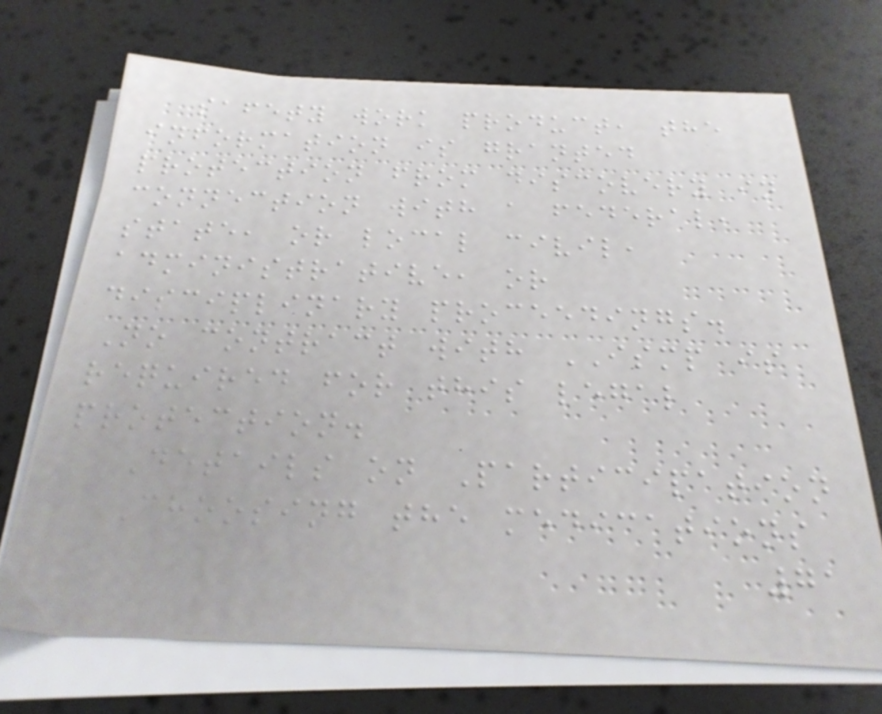safety work product, the
information is granted
protection from discovery in
connection with a federal,
state, or local civil,
administrative, or
disciplinary proceedings.
No contract with ISMP is
required for this legal
protection.
Details on Participation
Choosing the medications
71
